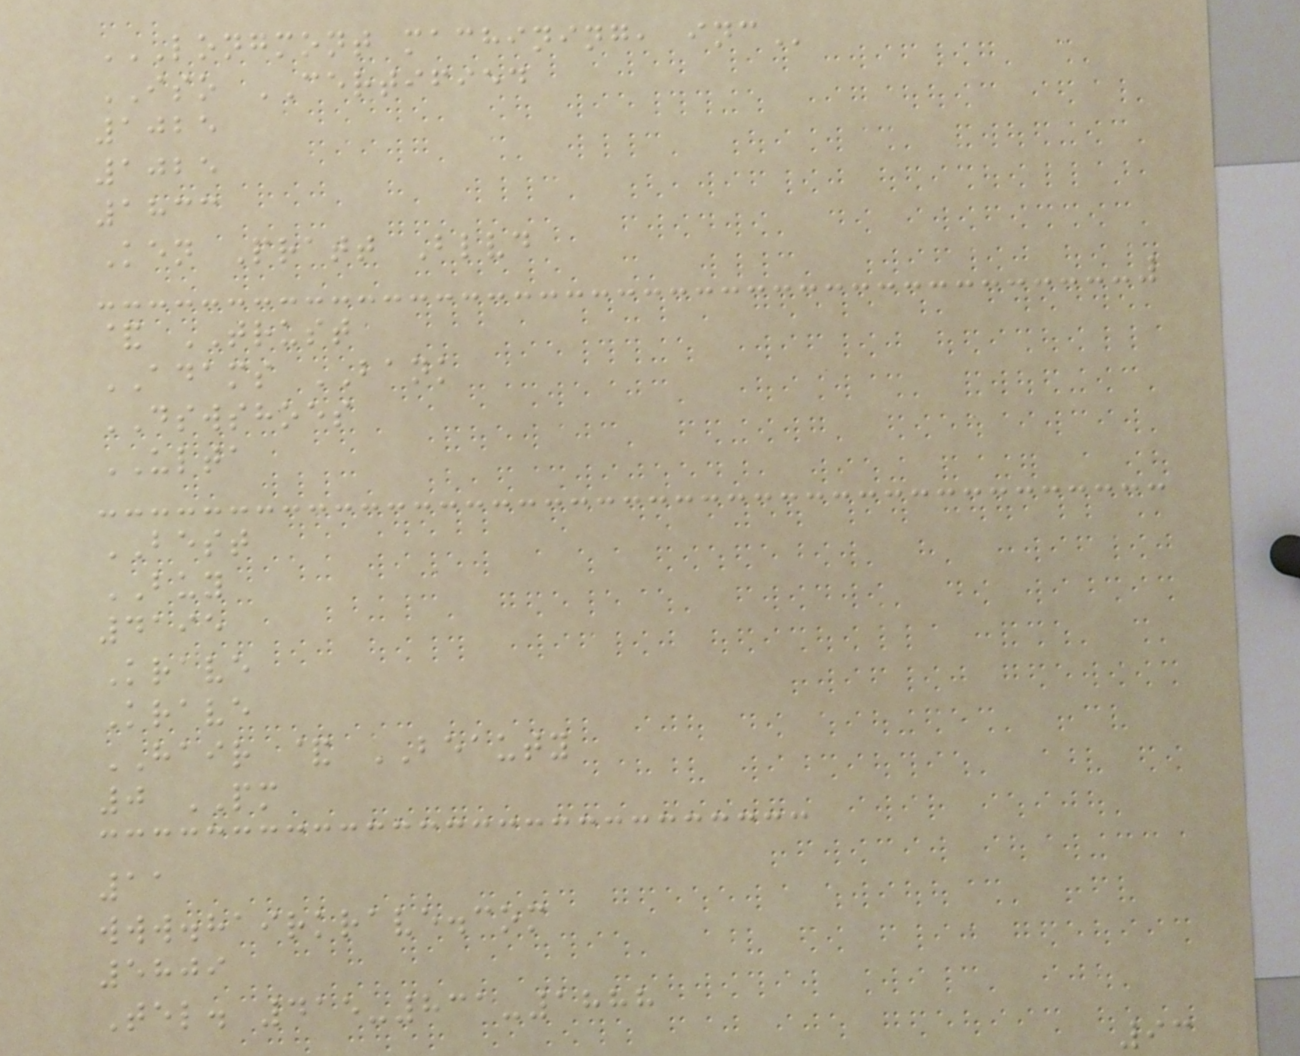LONGMONT MACHINING, INC
ISO CERTIFIED
1025
1025
1833
Ken Pratt Blvd
& TRUST
ADAMS BANK
DSWSHOES
ULTA
BEST
BUY
4195
Krave
Krave
HAIR & BEAUTY
0 PM
11
www.hairkrave.com
5809
Tel. 415-831-1888
93
